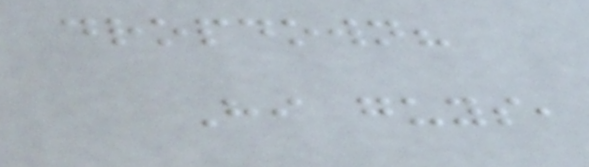dropdown?
Hi guys,
